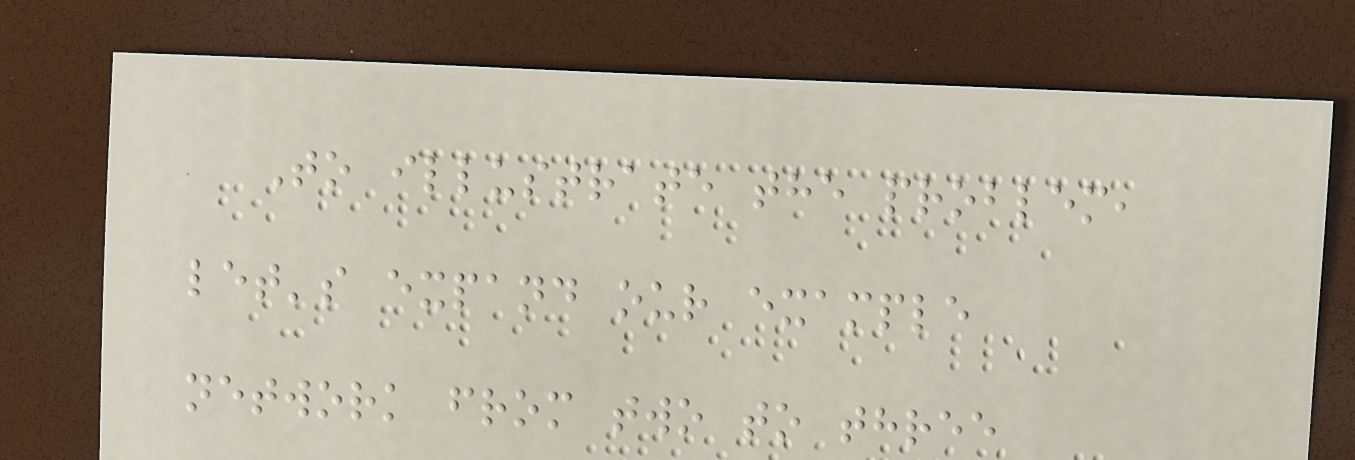To illustrate the problem,
let's expand our example
network from two to three
